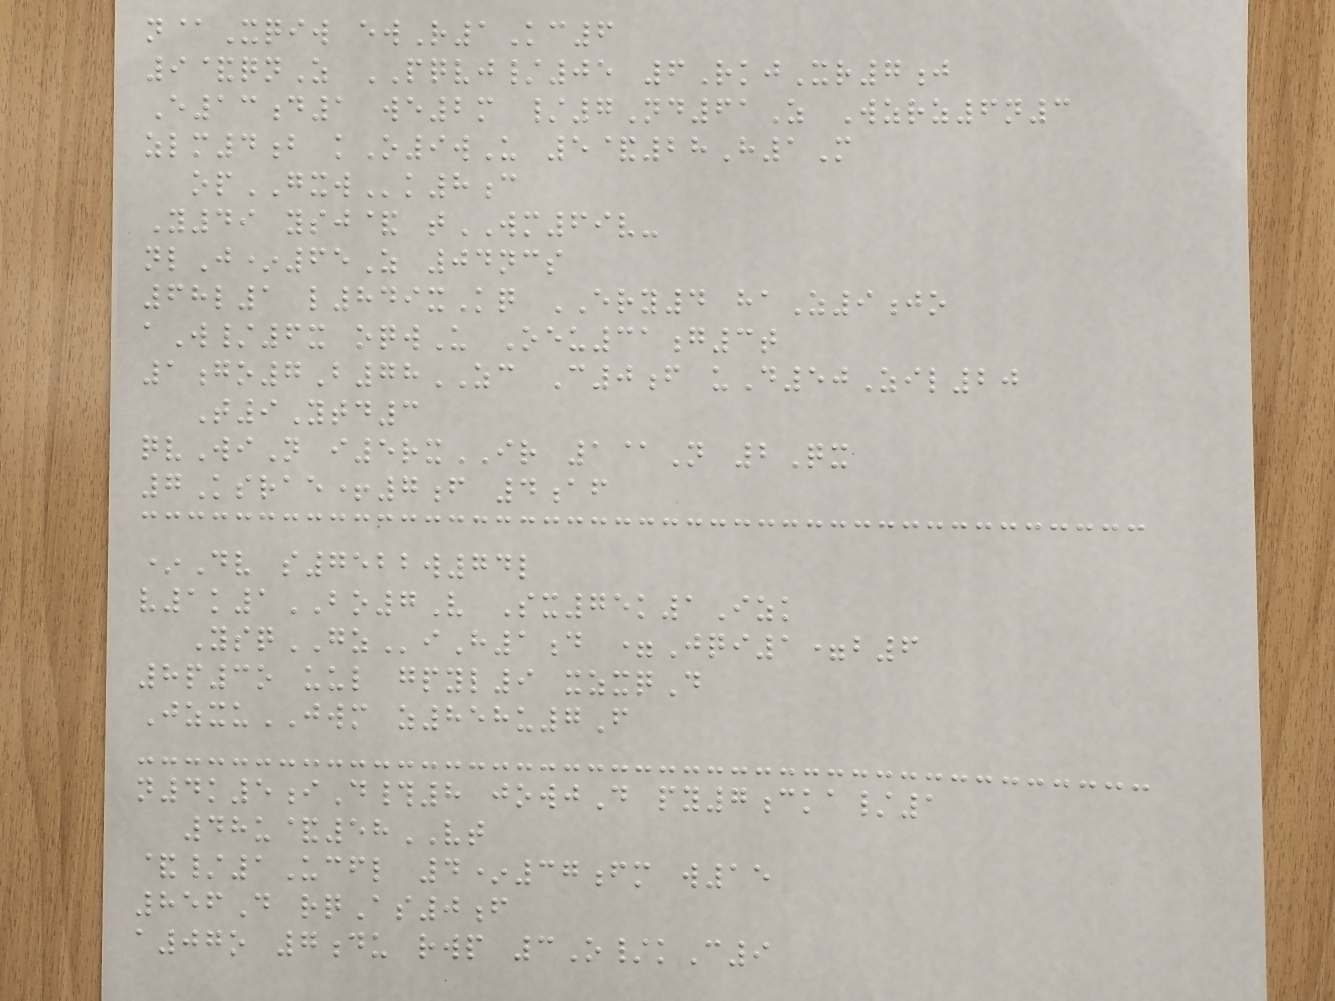n@Xqiw ewR1Kc6
9&qnZ PQVJ/05 6RkjXr7j
E13d1 we2m /7Nd61Z Wzrz6n3
zlm4b kO9wU 5&28H1M
opGXWk8c
Y49 ysj& tWM69v-
nlJ*65Z 04ncs
68l1 l849xKq ERY4 haZ9jo
aW/6x oqwU Oeu31g3t
1go7B78ZC C0f uD50Zil20
T9Ytd3
qvWiN i5rxIR 1@N 2Qx
7Ksrae+7f 4af
*Dv s7522w74l
v1k1BO7V Sx75k1Izk
YsqGZiH1d =Jqi1=b6
8p3o uul gpyl9 xzxqD
JzxuJWM z858u7F
n4k5iD#8 jowjD py7cka/1
48u&58VT
&/1Ucfl 4*37fm w15
856D rqAs0f
a07o 7du rwp 3O/kC9
